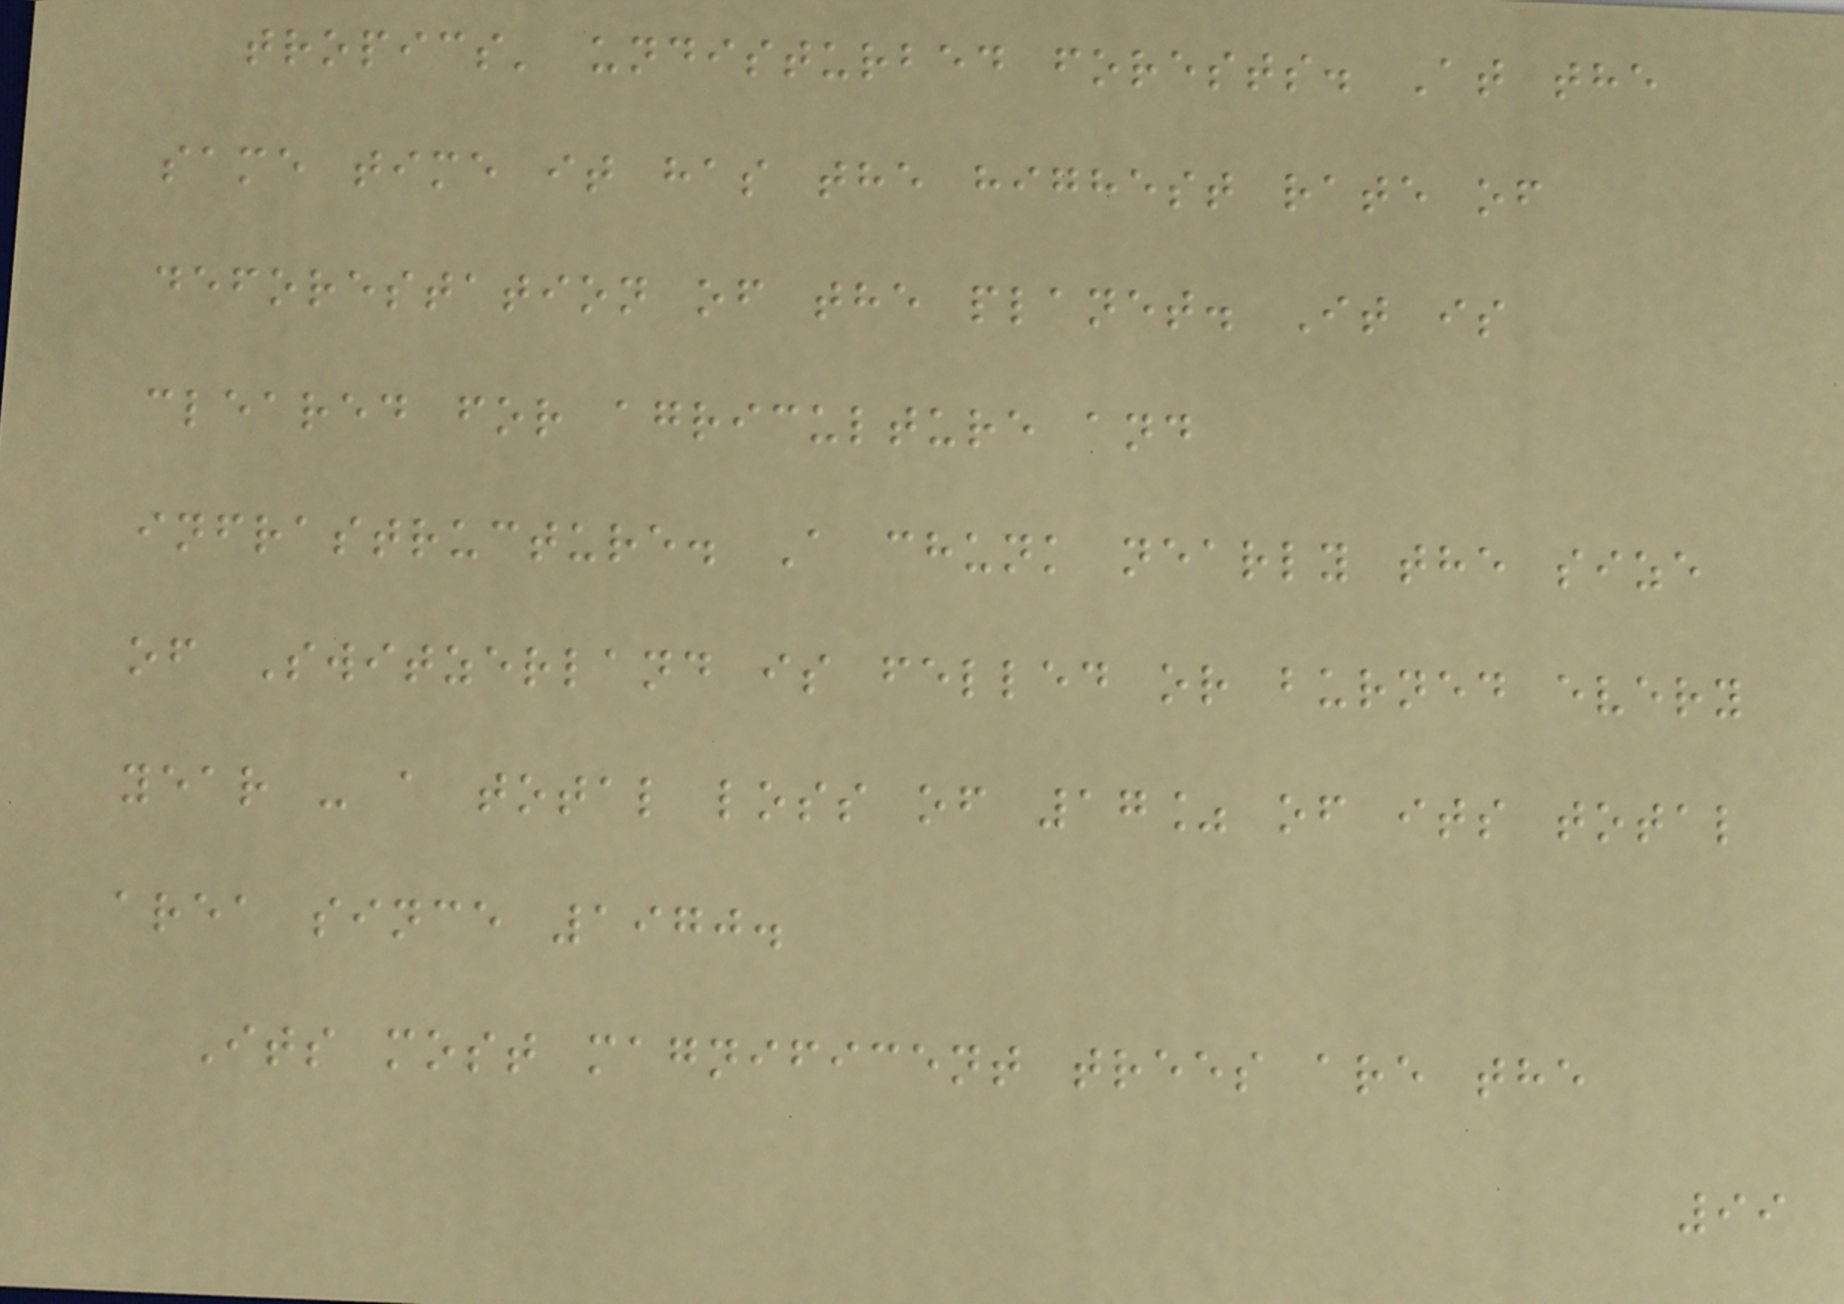tropics' undisturbed forests. At the
same time it has the highest rate of
deforestation of the planet. It is
cleared for agriculture and
infrastructure. A chunk nearly the size
of Switzerland is felled or burned every
year - a total loss of 17% of its total
area since 1970.
Its most magnificent trees are the
99
